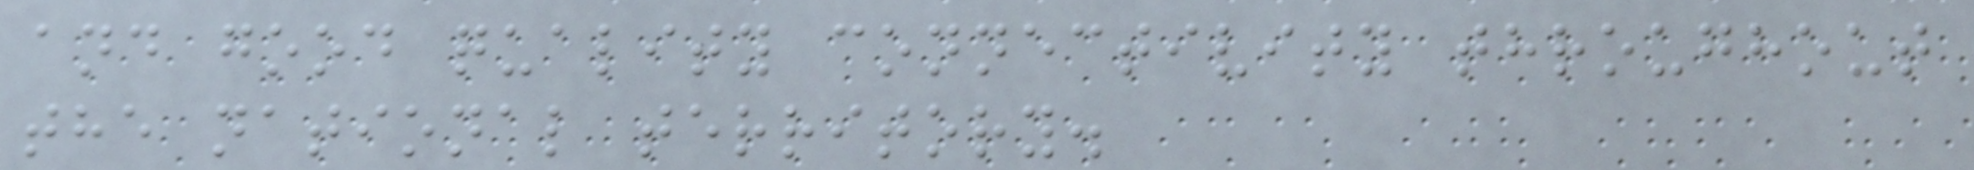and good quality connectivity throughout
the national territory.
